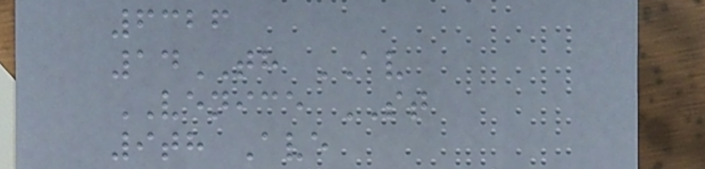6326
14TH AV
VENICE ST
9th Ave
